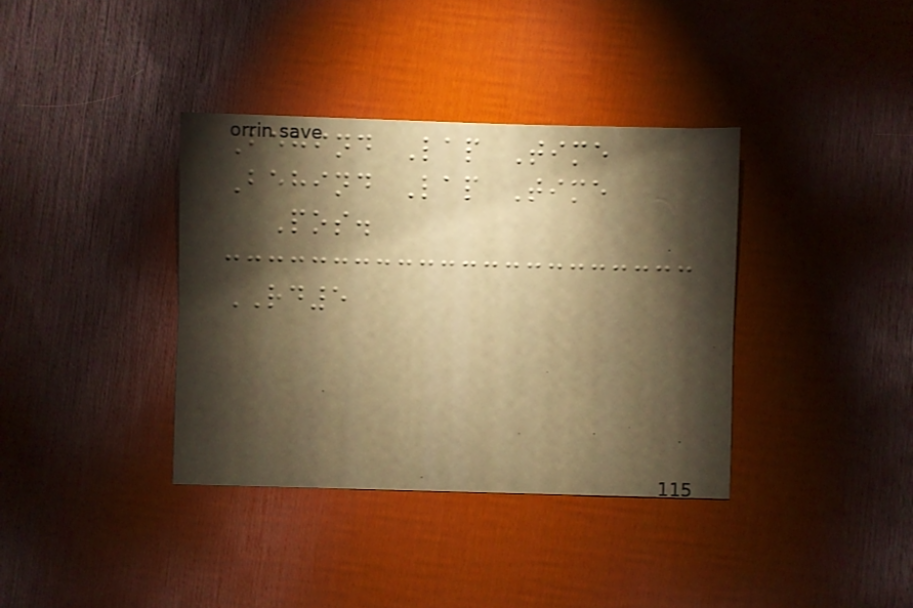Behind Lap Time
Behind Lap Time
Pos.
RD5
